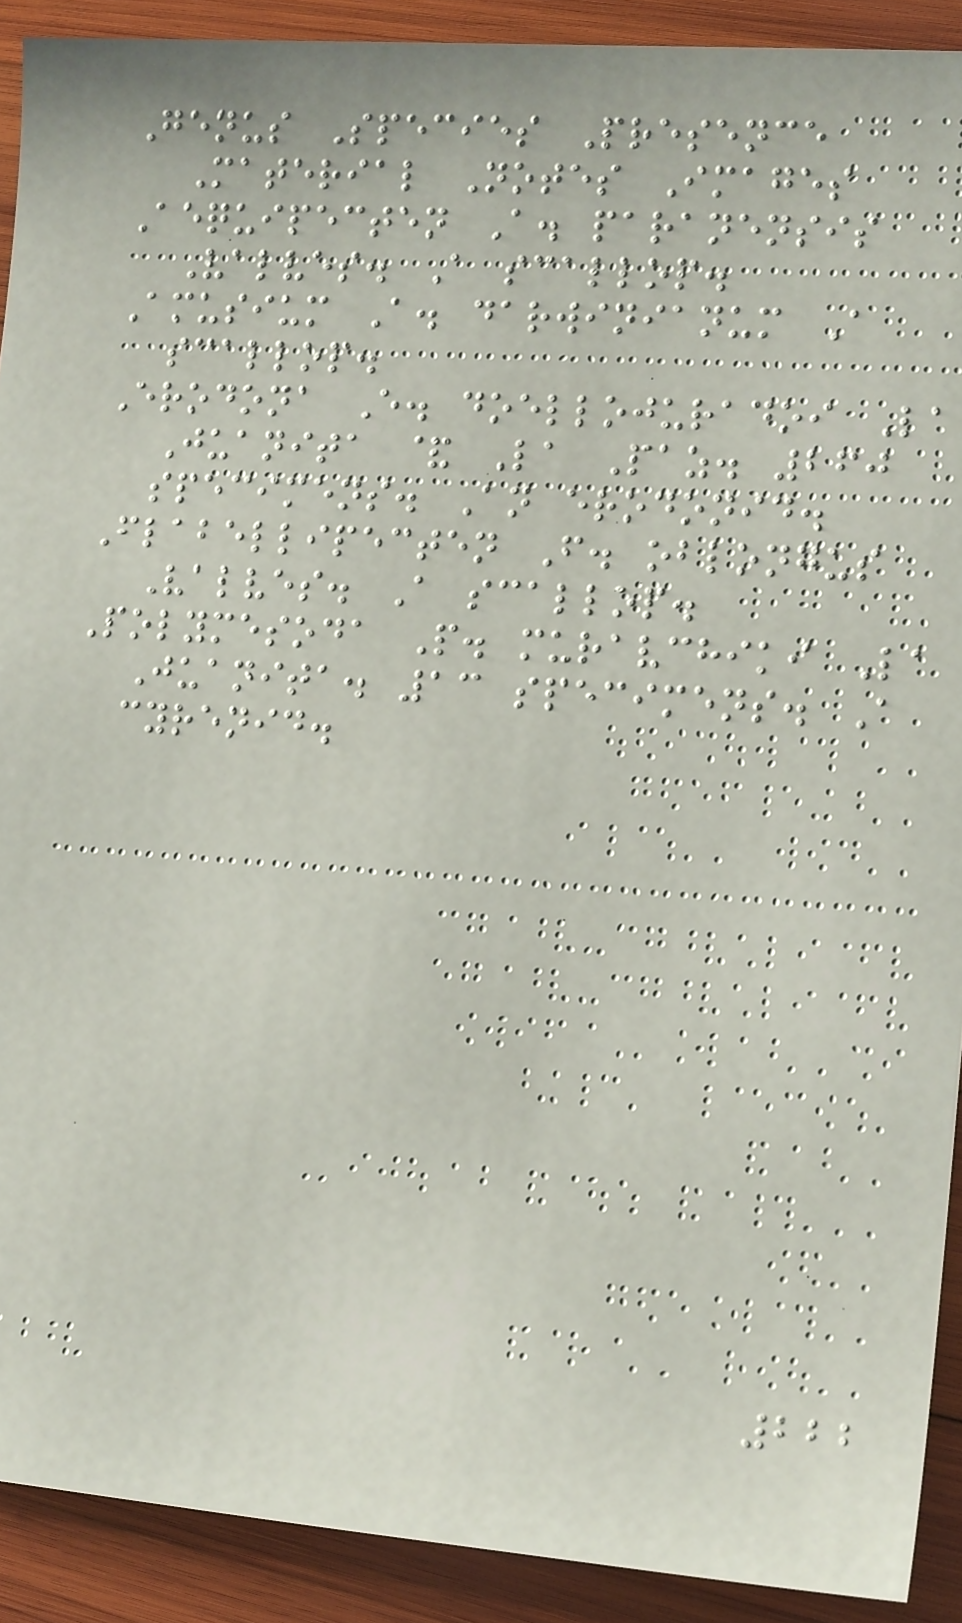Genus Species Presence
Material Notes Images
Aequipecten A. paranensis
Valves. A scallop.
Amusium A. darwinianum A
scallop.
Erodona E. doellojuradoi La
Juanita & La Paz. 260
specimens. An erodonid.
Flabellipecten F. oblongus
Valves. A scallop.
Polymesoda P. muravchiki La
Juanita. 13 specimens. A
cyrenid.
222
